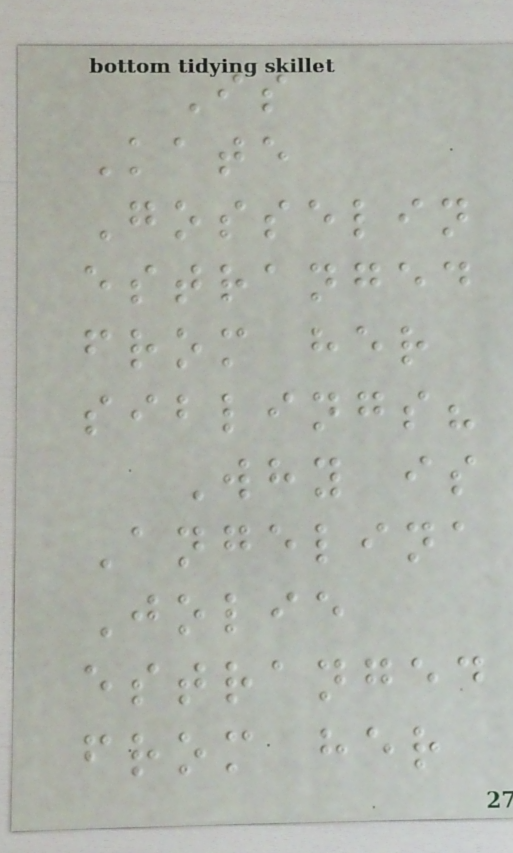Is
Kate
Gosselin
estranged
from her
siblings?
Why is
Angelina
Jolie
estranged
from her
